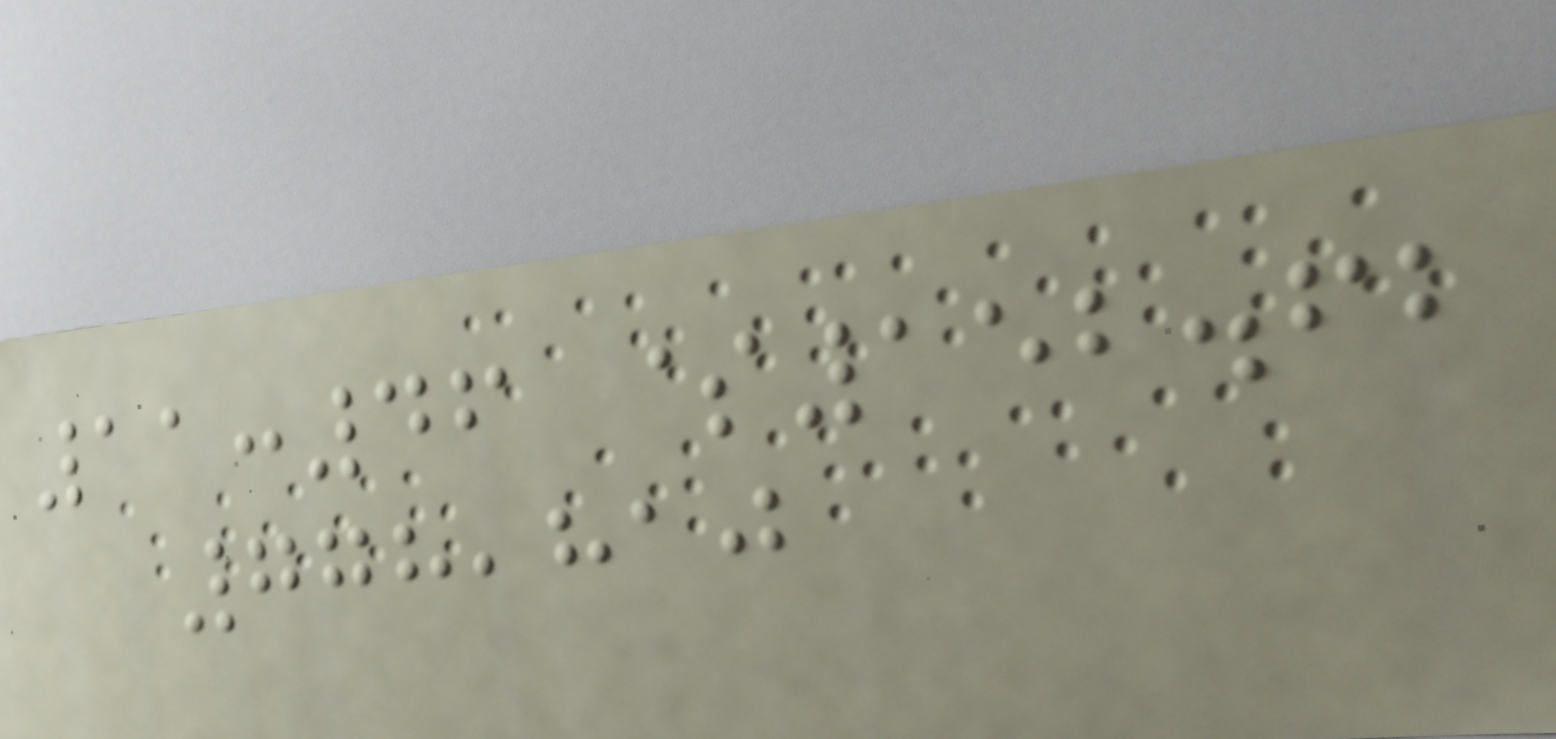11:46 $152.62
778,810
